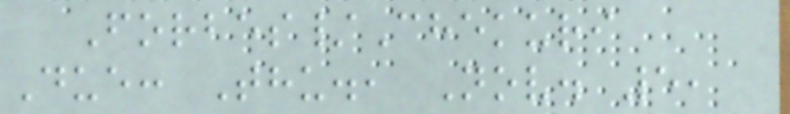Forbes/Chekuri
Due: Thu., Nov. 5,
